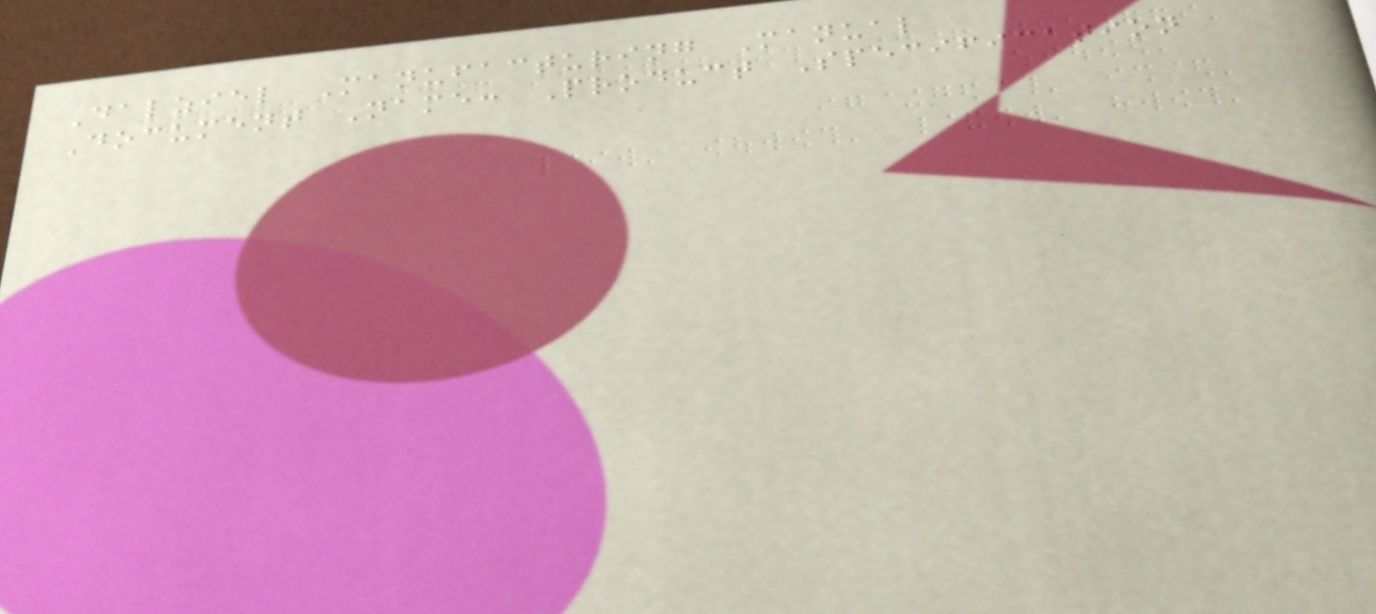Dalziel Manufacturing Manual
Document Name: Product Specification
